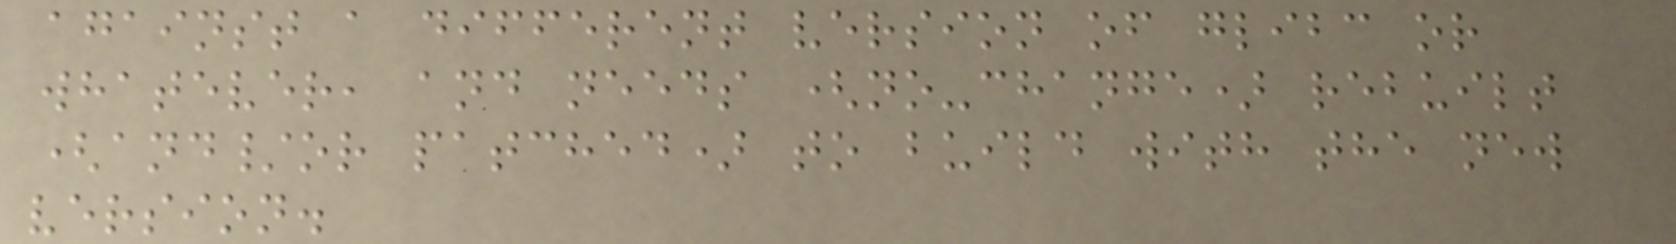against a different version of glibc or
whatever, and needs (no-change) rebuilt
(and/or patched) to build with the new
version.
